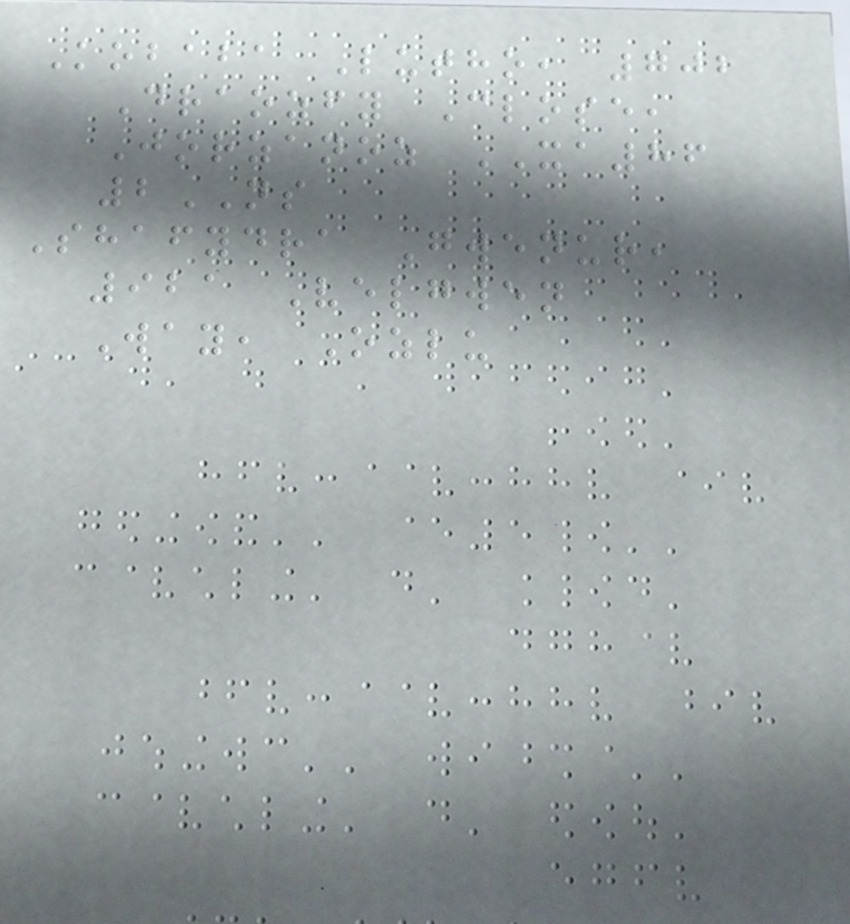Kobaba Lutho, 702
Draozfy Close,
Jorzanoz XA86
2NS
Shafydra Gwenur,
921 Velgwen
Way, Ozlu
